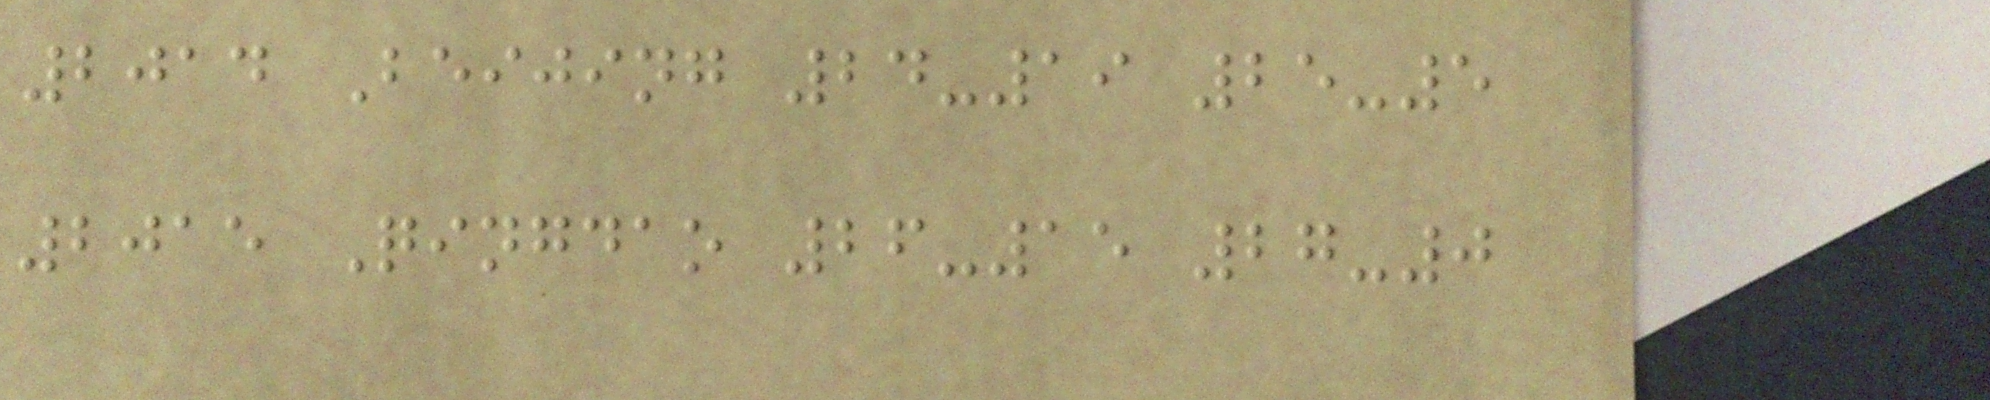2014 Beijing 24-19 25-5
2015 Qingdao 26-15 27-0
